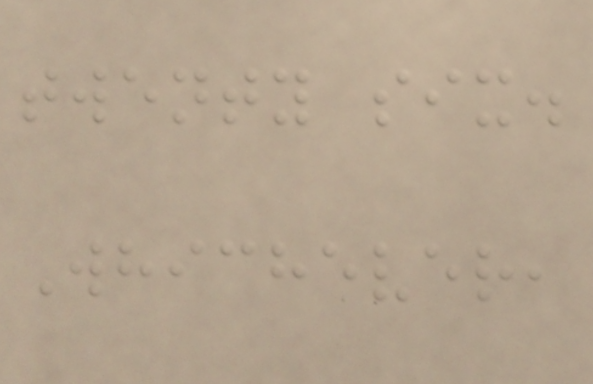twenty six.
Whichever,
